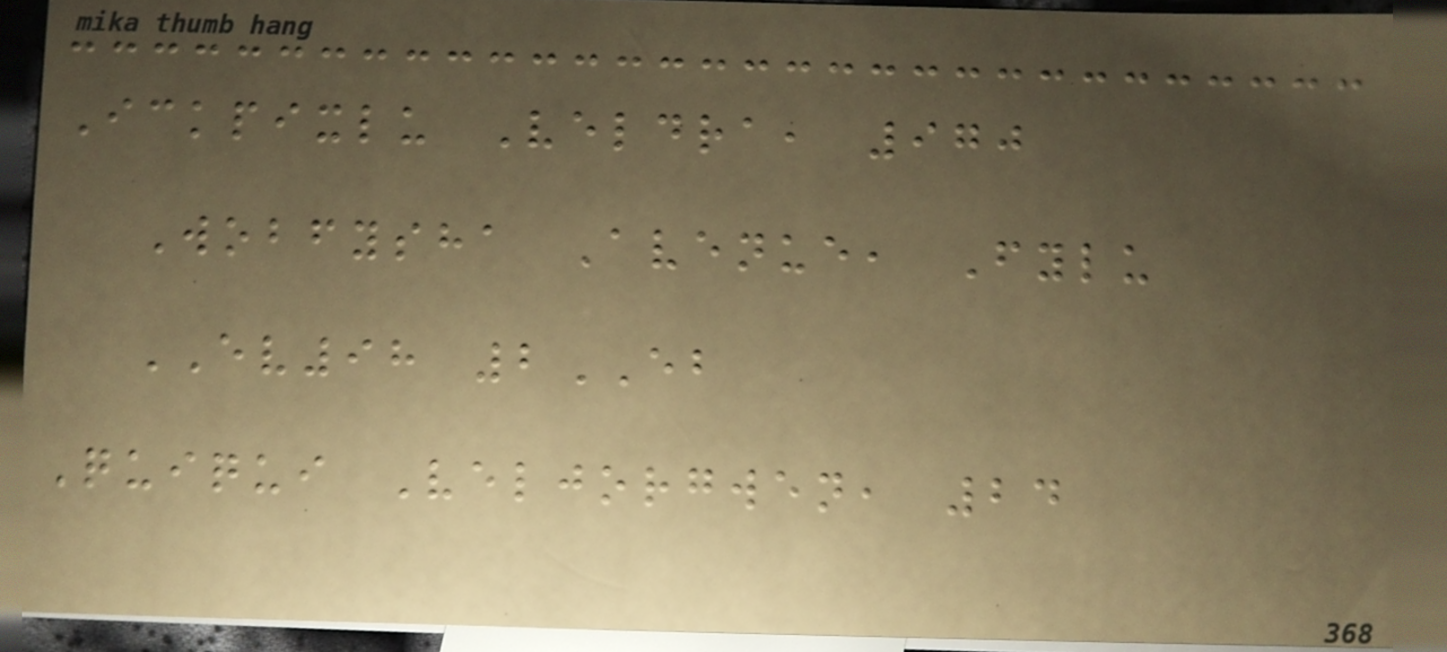Ickpixlu Veldra, 970
Wobfysha Avenue, Fylu
EV98 2EB
Quiqui Veljorgwen, 24
